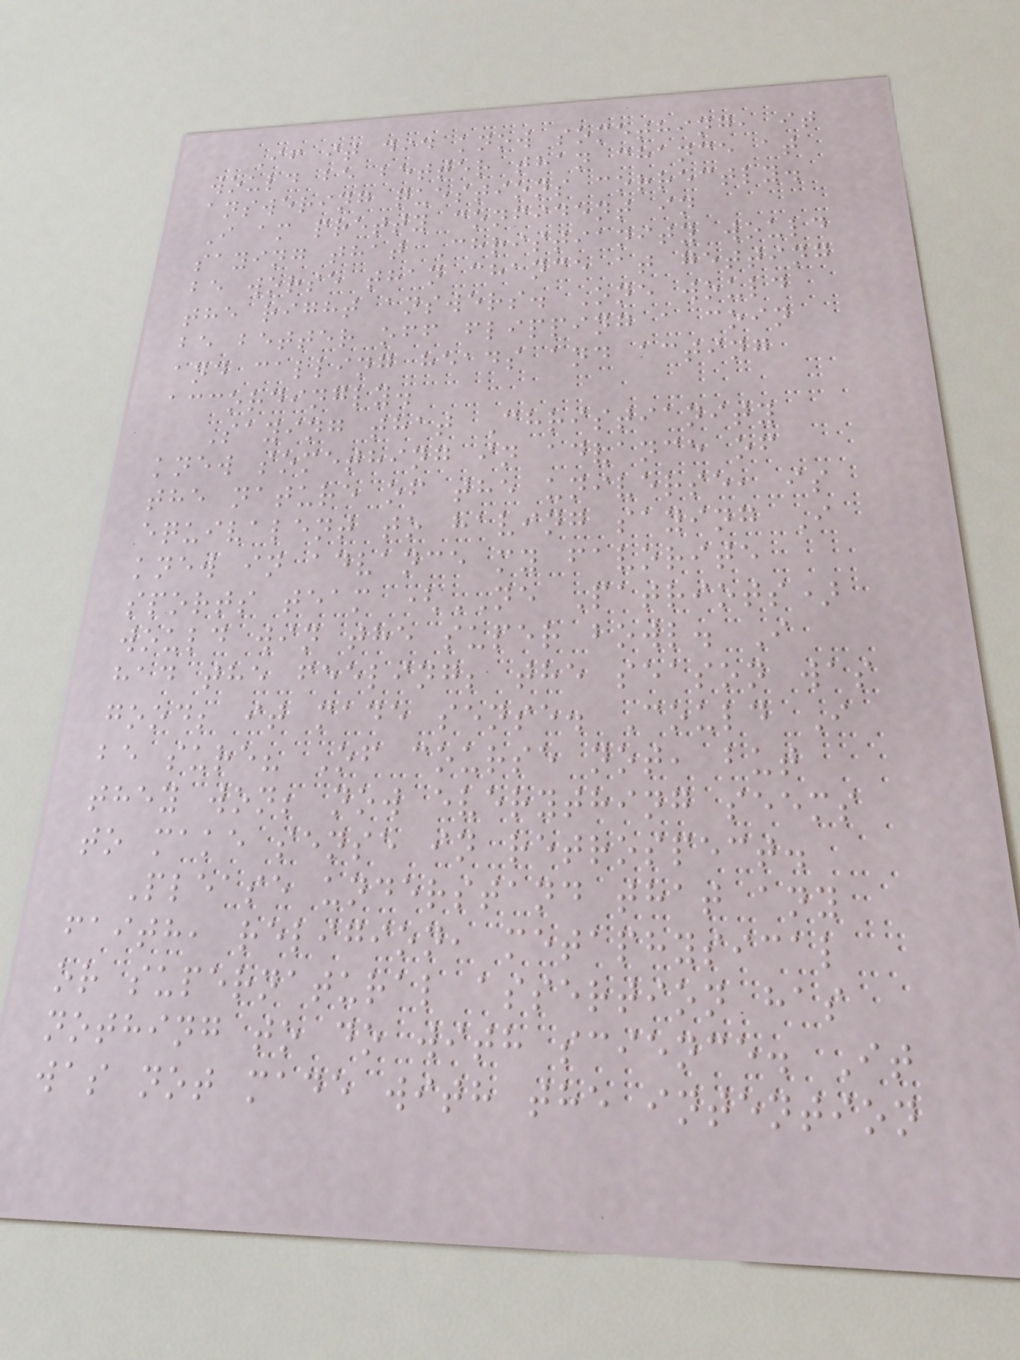If it did know something, it
would be better than chance at
answering questions correctly.
I am pretty confident in
saying that Christianity would
be worse than chance at getting
the right answers. One would
be better off flipping a coin
and calling heads and acting
accordingly.
Saying that Christianity
knew something in advance of
the nature of the universe, is
equivalent to having saying I
knew in advance my favorite
sports team (NE Patriots)
would win the super bowl. I
had the feeling; the season was
good; it made sense. Could I
be sure? Of course not, but
they won; now everything seems
to make sense in retrospect.
Please understand that any
faith, religion, metaphysical
or supernatural assertion has
nothing to do with science. It
was not made with the intention
